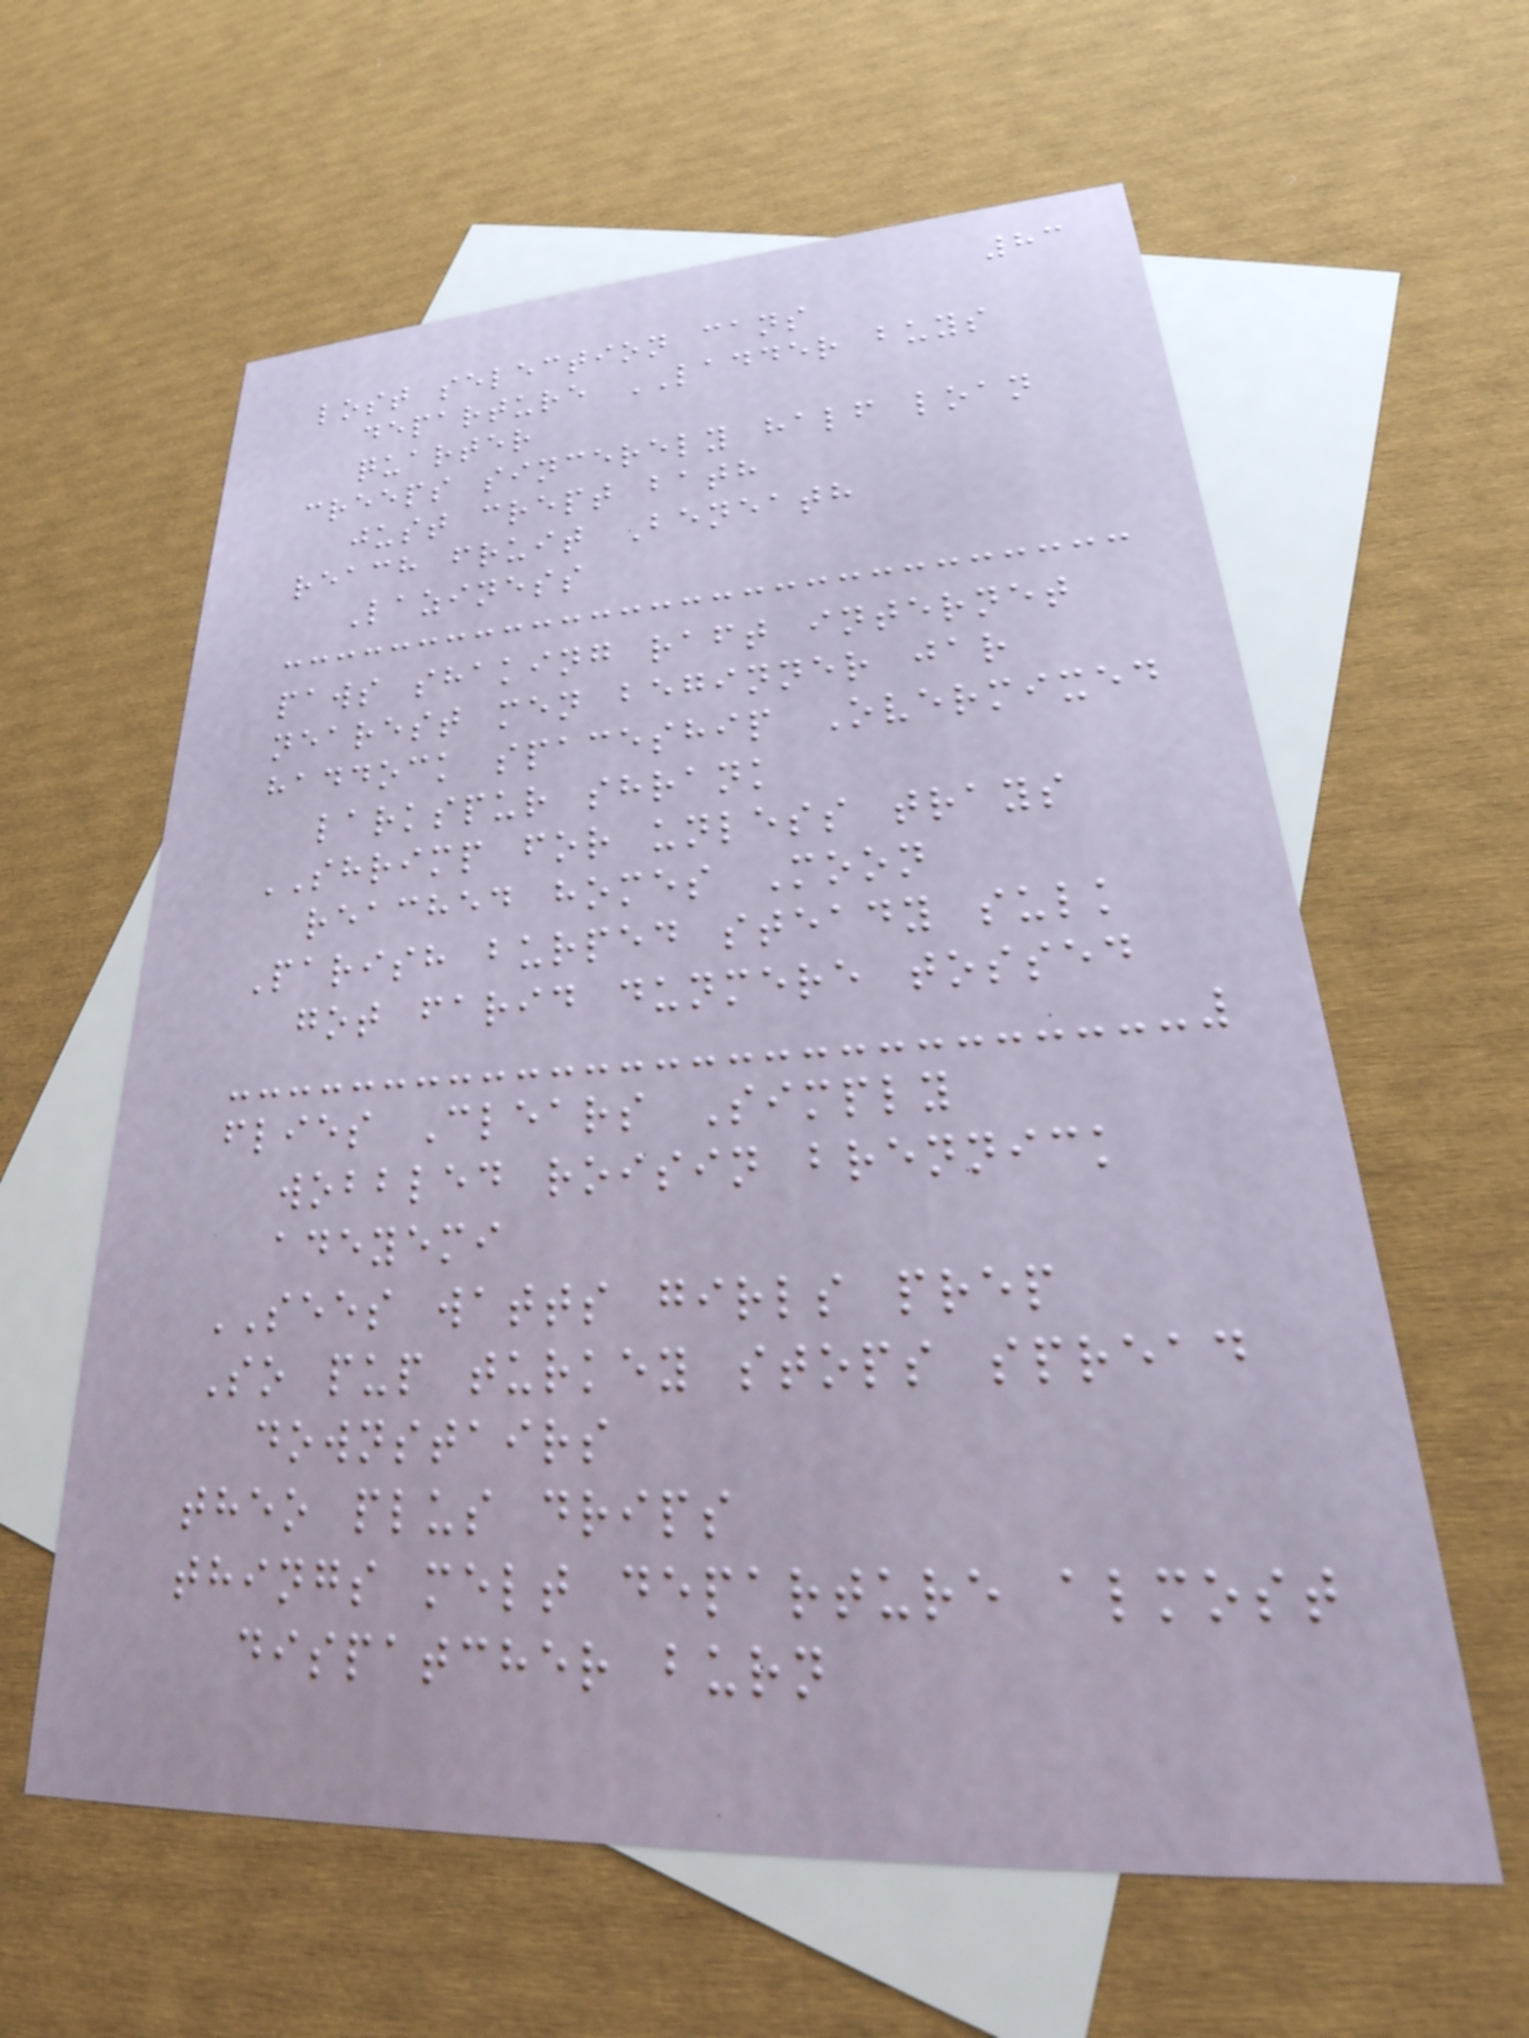83
lost selection cans
departure LADDER buys
quarter
creeps sincerely half loan
just crept bath
reach fruit Beneath
Laziness
paws shaking raft internet
nearest men beginner jar
haddock spaceship Overmixed
larkspur shrank
SHRIMP for unless trays
reached homes Moon
Parish burped steady sulk
got farid dunmere tossed
flies Clears Simply
wobbled roisin brennick
adeyemi
SEES watts girls prep
So pup turkey stops spread
downstairs
theo plus drips
things melt departure almost
dispatcher burn
